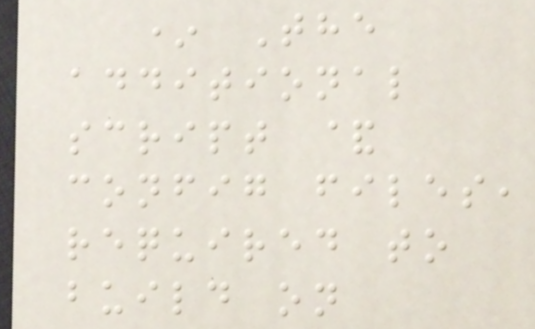* The
additional
script &
config files,
required to
build on
